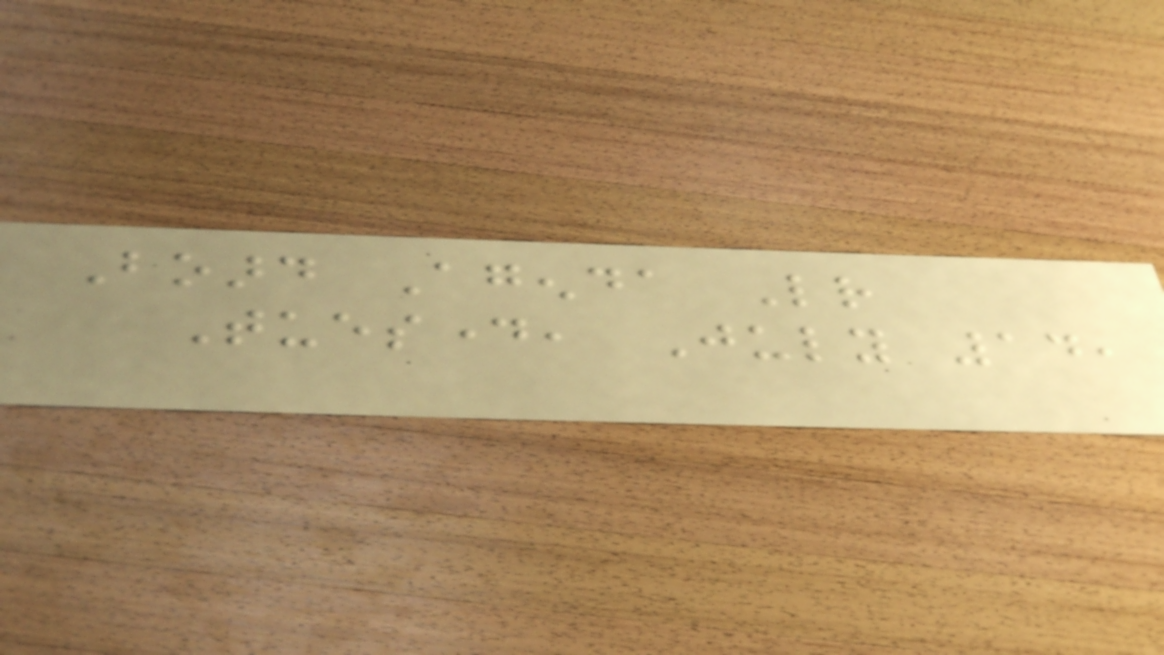Board Agenda Letter
Tuesday, July 14,
